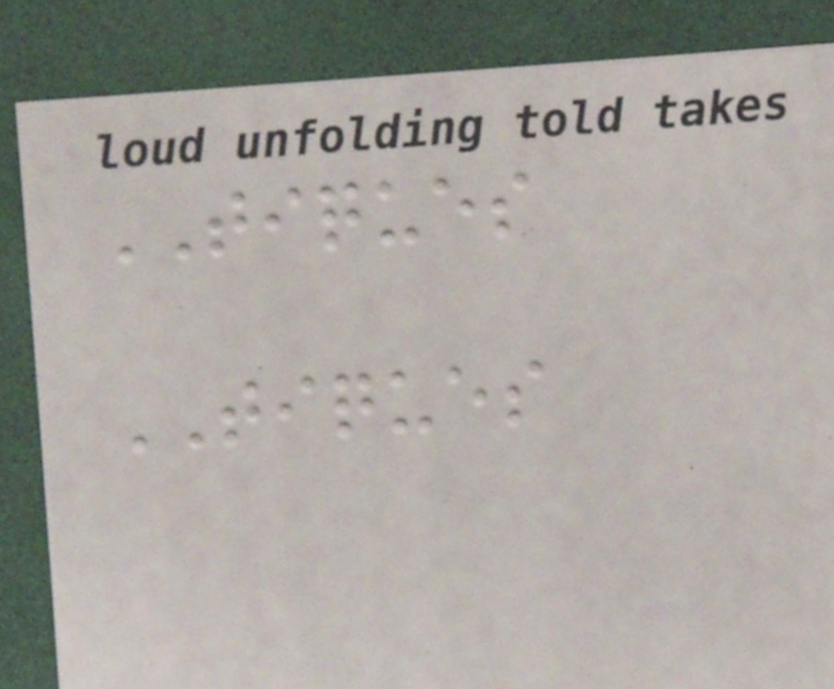TIQUES
TIQUES
